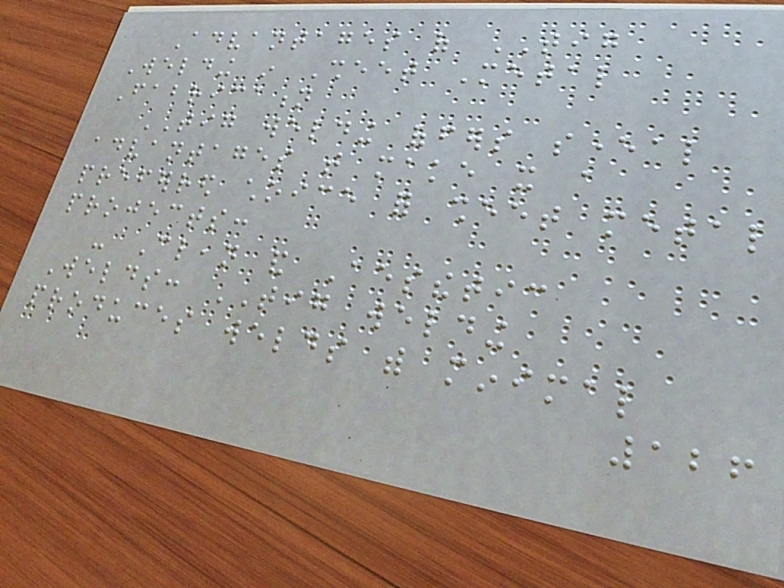Advantages of TIG
Welding in Sheet Metal
Fabrication
TIG welding offers several
advantages that make it a
preferred choice for sheet metal
projects:
- Clean and Aesthetic
Welds: TIG welding
produces welds with minimal
126
